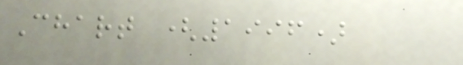Chart (1996)
